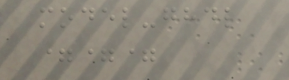model-ghdl
===
